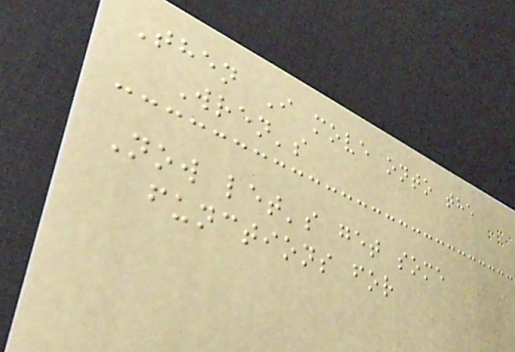Then I move onto the
Wren's
Now let's get some
functions for
